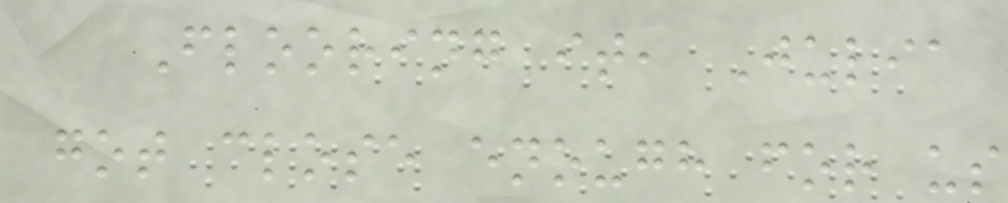Flooring it, Julia
got close enough for us
